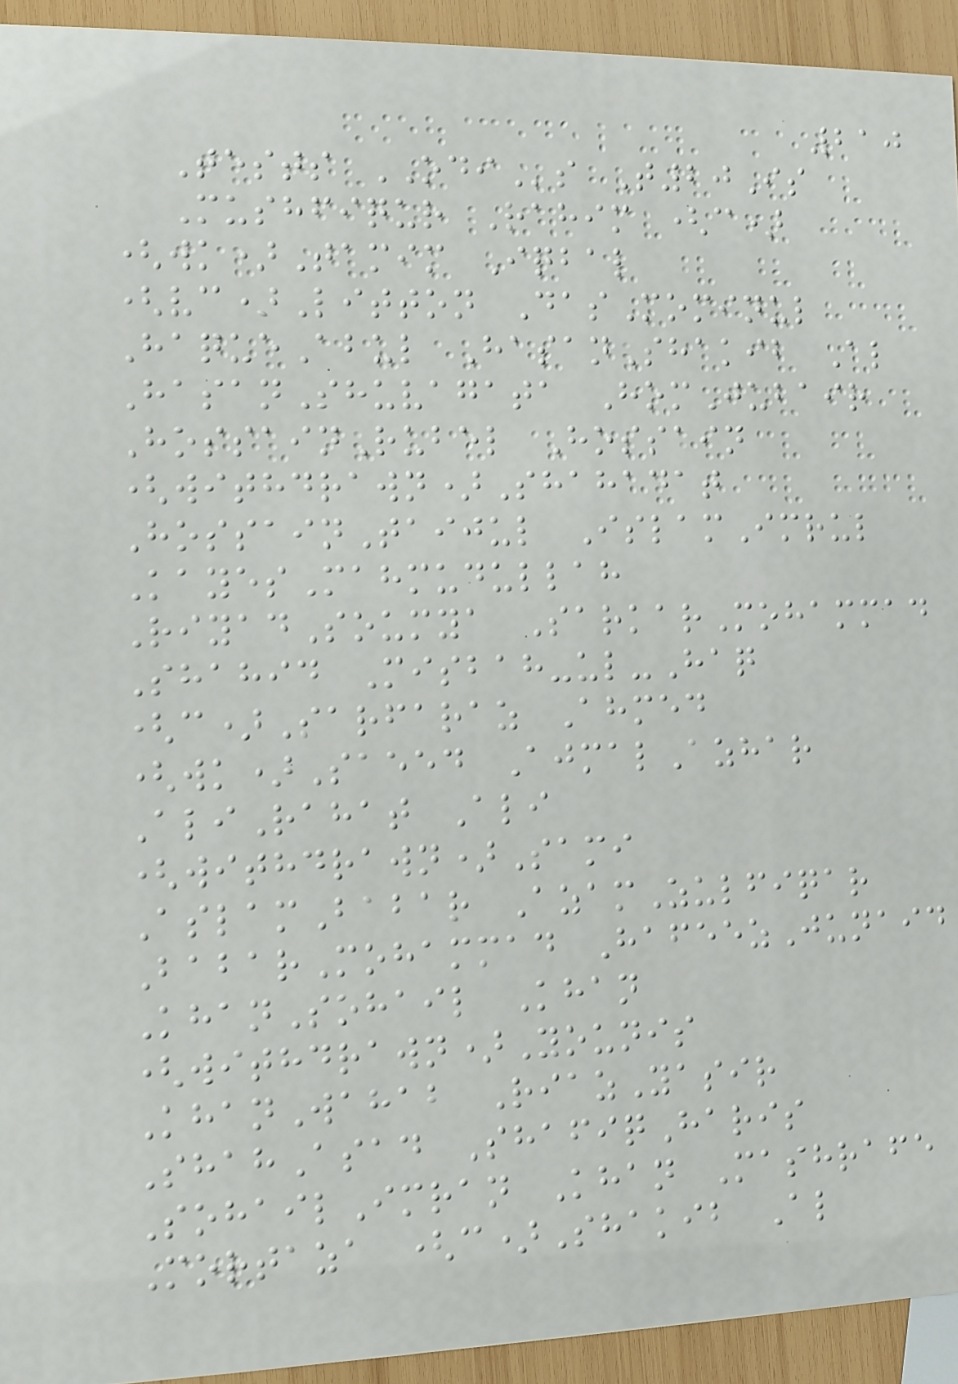210
Tests ODIs T20Is
Mushfiqur Rahim (c)
(wk)Tamim Iqbal
(vc)Litton DasMominul
HaqueAbul HasanShakib Al
HasanShuvagata HomJubair
HossainRubel Hossain
(withdrawn)Shahadat
HossainTaijul IslamImrul
KayesMahmudullah
RiyadSoumya SarkarMohammad
Shahid Misbah-ul-Haq
(c)Sarfaraz Ahmed
(wk)Saeed AjmalAzhar
AliRahat Ali
(withdrawn)Sami
AslamBabar AzamZulfiqar
BabarMohammad HafeezJunaid
KhanSohail Khan
(withdrawn)Younis
KhanWahab RiazYasir
ShahAsad ShafiqHaris
SohailImran Khan Mashrafe
Mortaza (c)Shakib Al
